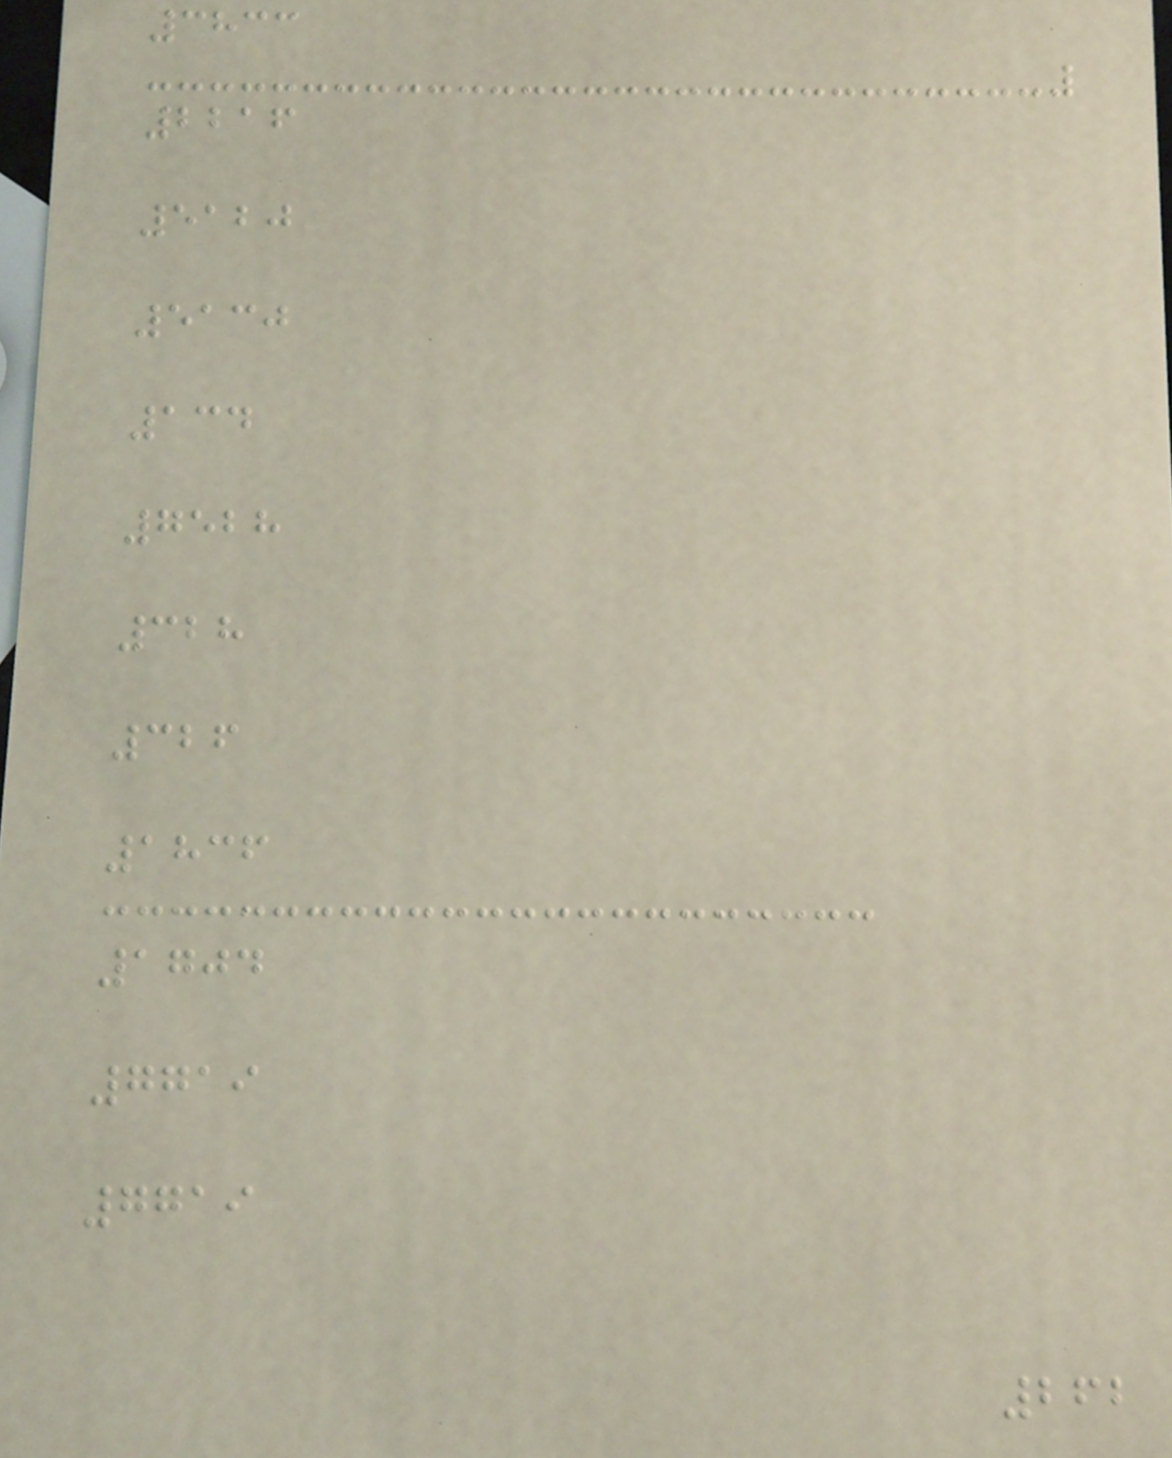3833
2216
5120
5130
134
7528
328
326
1836
1704
7719
7719
262
